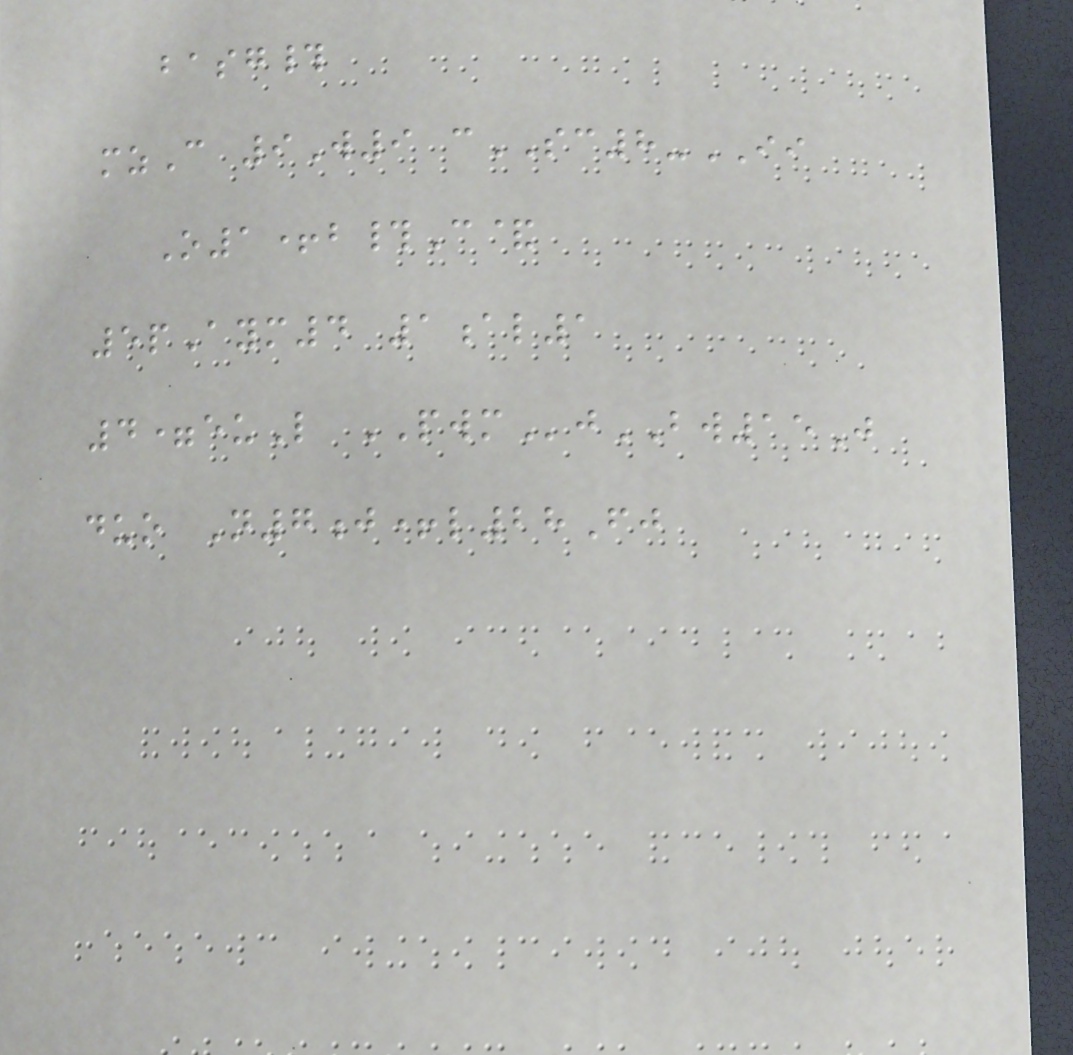basg#
mzC 9W9 cSC8-II
O1+b#C&
5pAym4 1al1
4=euL PWMjBW15J
duo N7j+l28Fj
